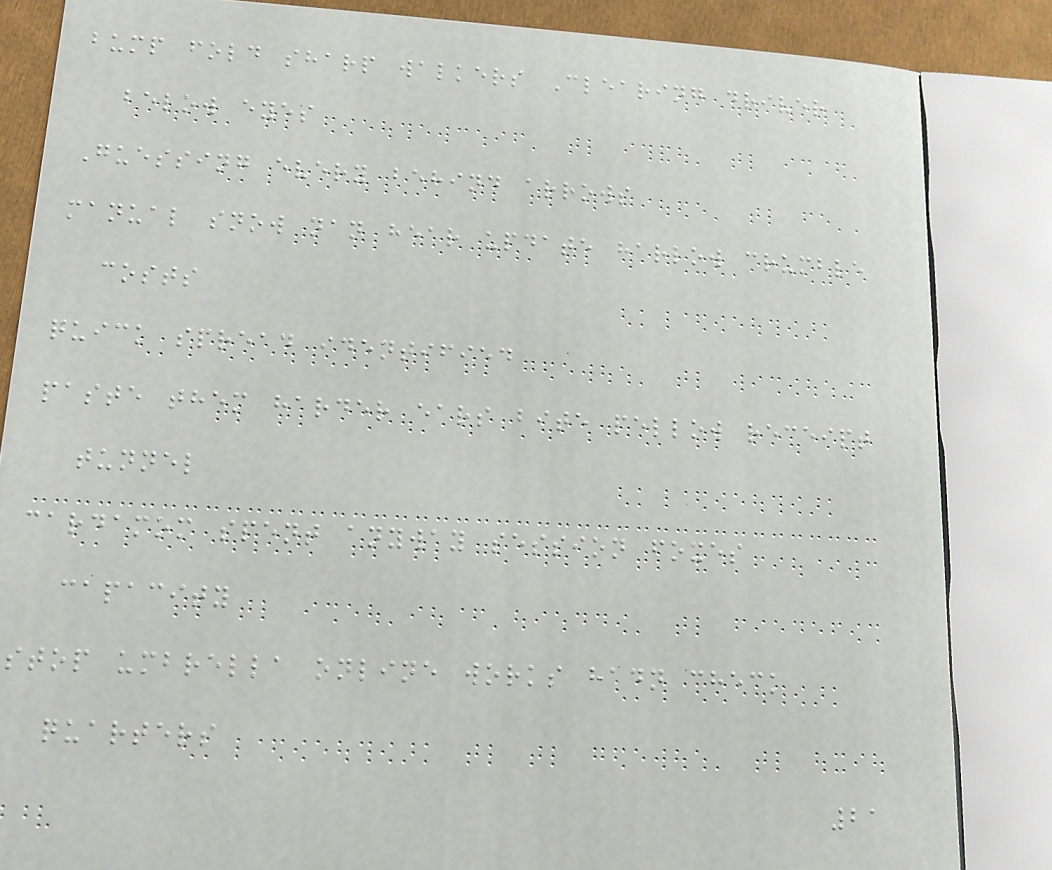bump fold sharp walkers Clearing driver
below eyes
Guessing every behind arrows
manual snow nan hear update harlow crumble
costs
quick spread identified
paste them harder ears bite pellow receipt
tunnel
cardamom spent anyway session foxes
capacity
stop umbrella online works hadn check
quarters
21
